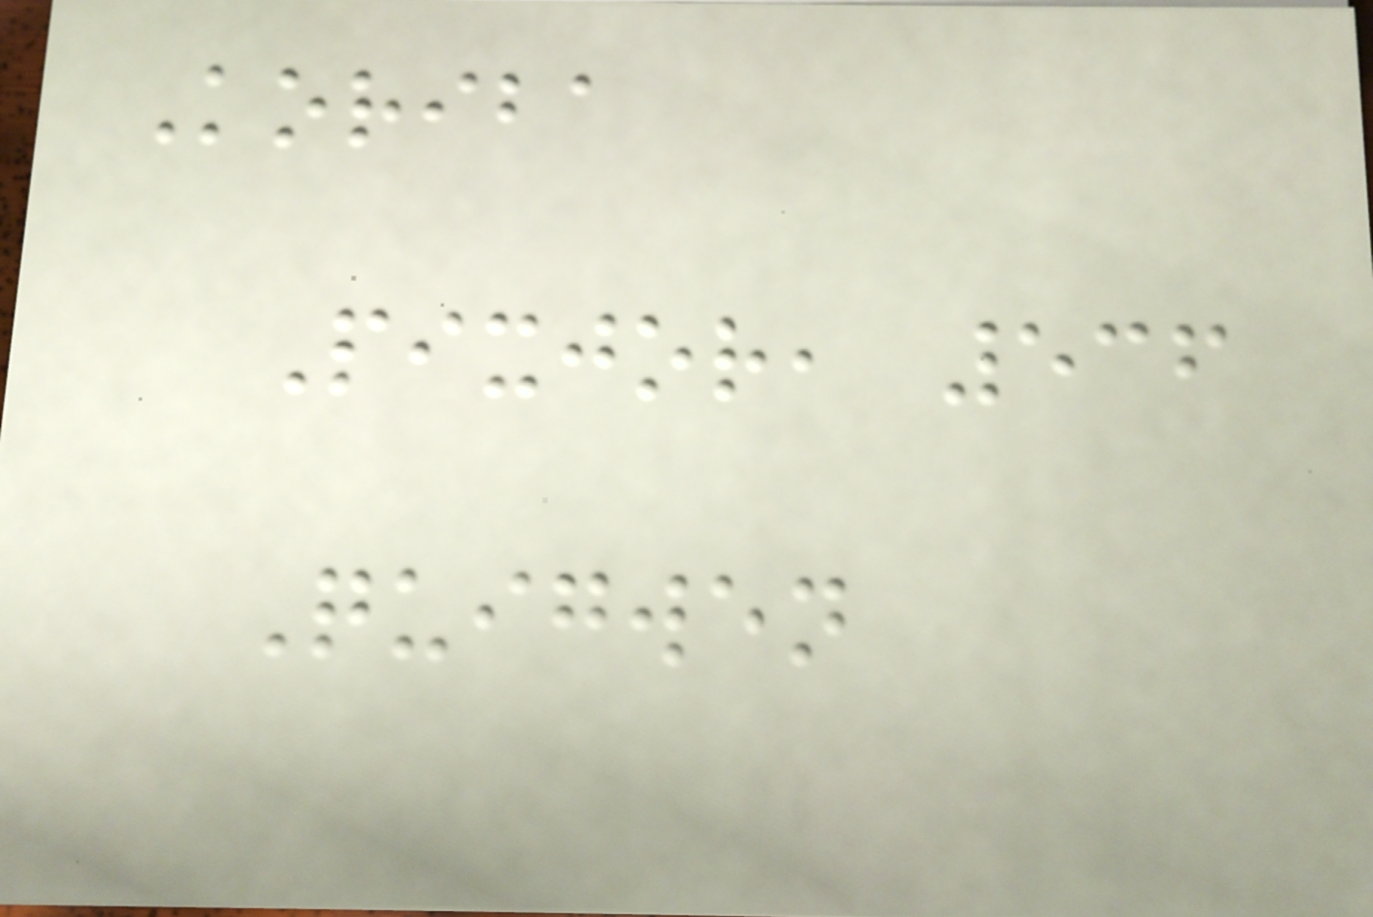Koriba
Pixjor, 536
Quigwen
